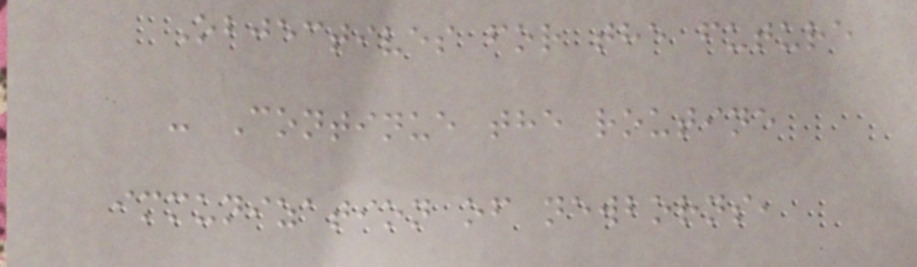Objectives for the future
- Continue the routine
immunization of newborns,
